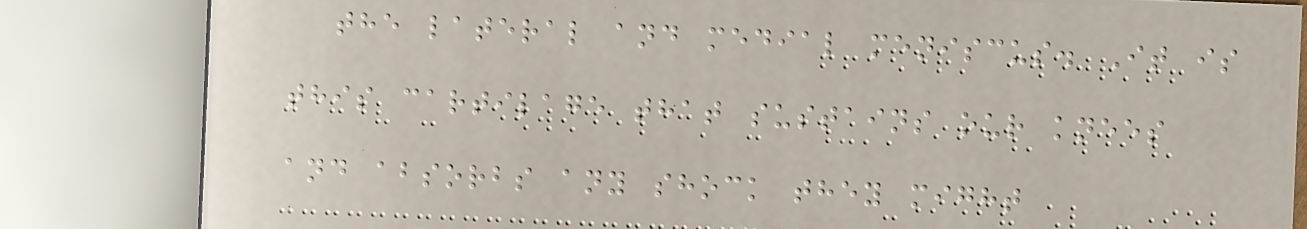the lateral and medial meniscus. It is
this cartilage that sustains our knees
and absorbs any shock they might
